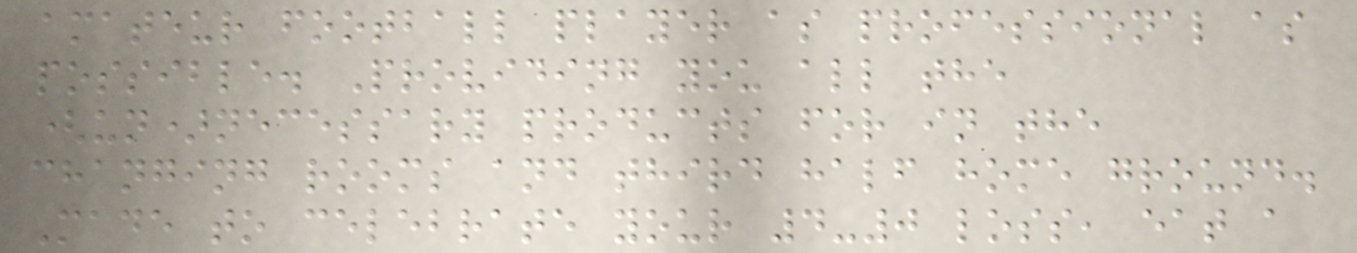amateur football player as professional as
possible. Providing you all the
(un)necessary products for in the
changing rooms and third half home ground.
Made to celebrate your 4-0 loss, eat a
